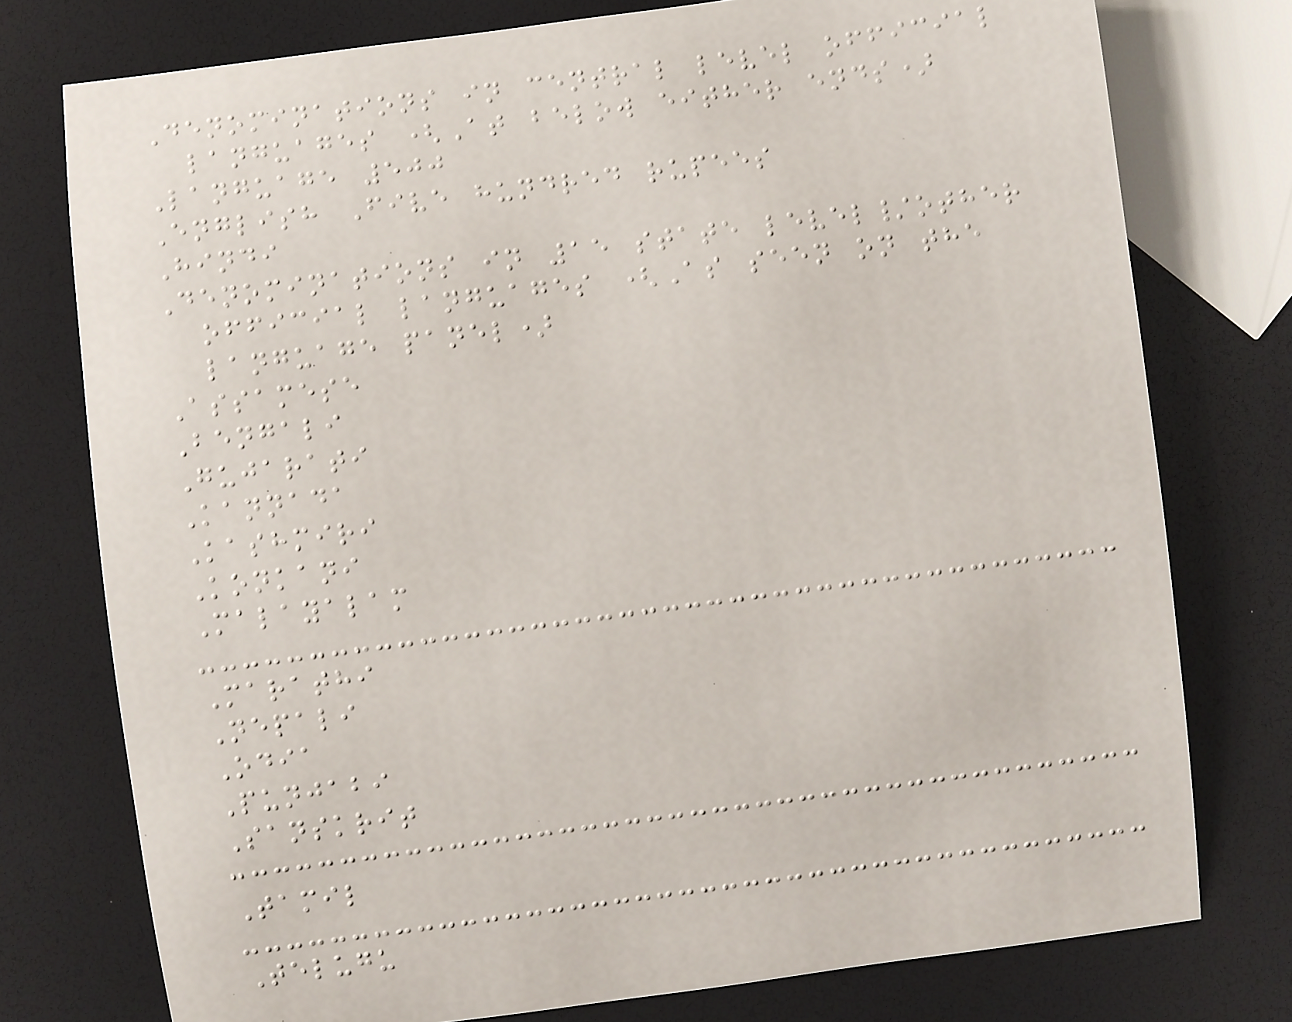Denominations in central level official
languages (At below either ends)
Language 500
English Five hundred rupees
Hindi
Denominations in 15 state level/other
official languages (As seen on the
language panel)
Assamese
Bengali
Gujarati
Kannada
Kashmiri
Konkani
Malayalam
Marathi
Nepali
Odia
Punjabi
Sanskrit
Tamil
Telugu
